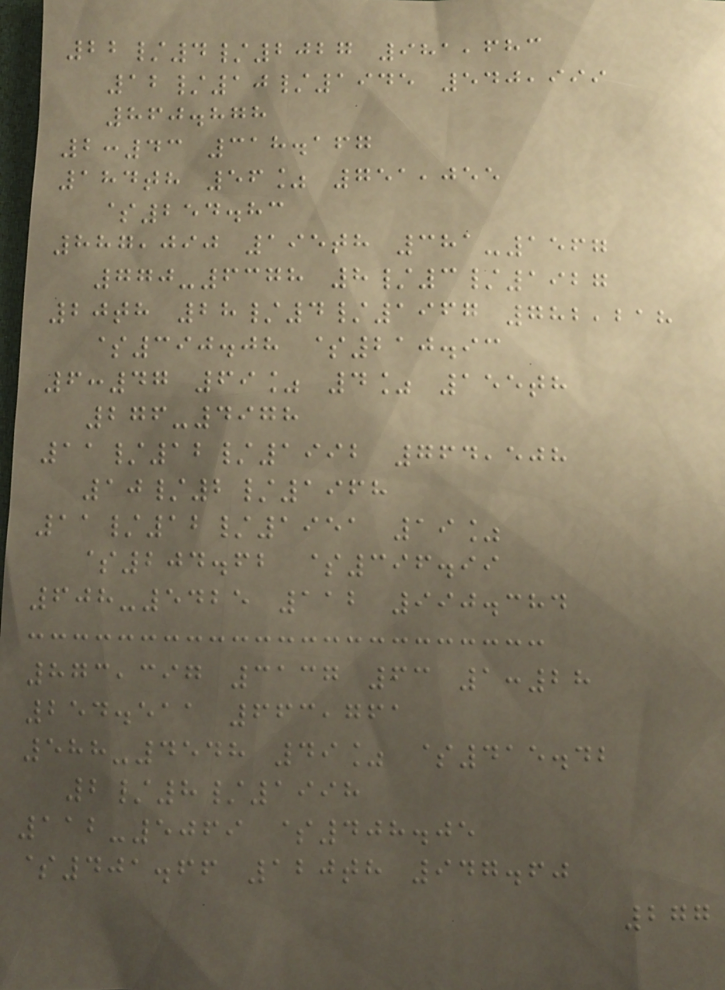22/4/2027 981,683
12/10/1945 540,999
860.878
2:43 318.167
184th 56% 751,055
$254.83
887,090 195th 381-1567
770-6378 8/3/1927
20th 28/4/1967 782,218
$390.08 $210.93
6:47 69% 4% 155th
276-4978
11/12/1992 764,508
10/2/1968
11/12/1951 19%
$204.62 $396.99
608-5425 112 990.384
873,397 3137 63 1:28
254.511 663,761
588-4548 49% $415.42
2/8/1998
112-5069 $408.05
$401.66 120th 947.60
277
